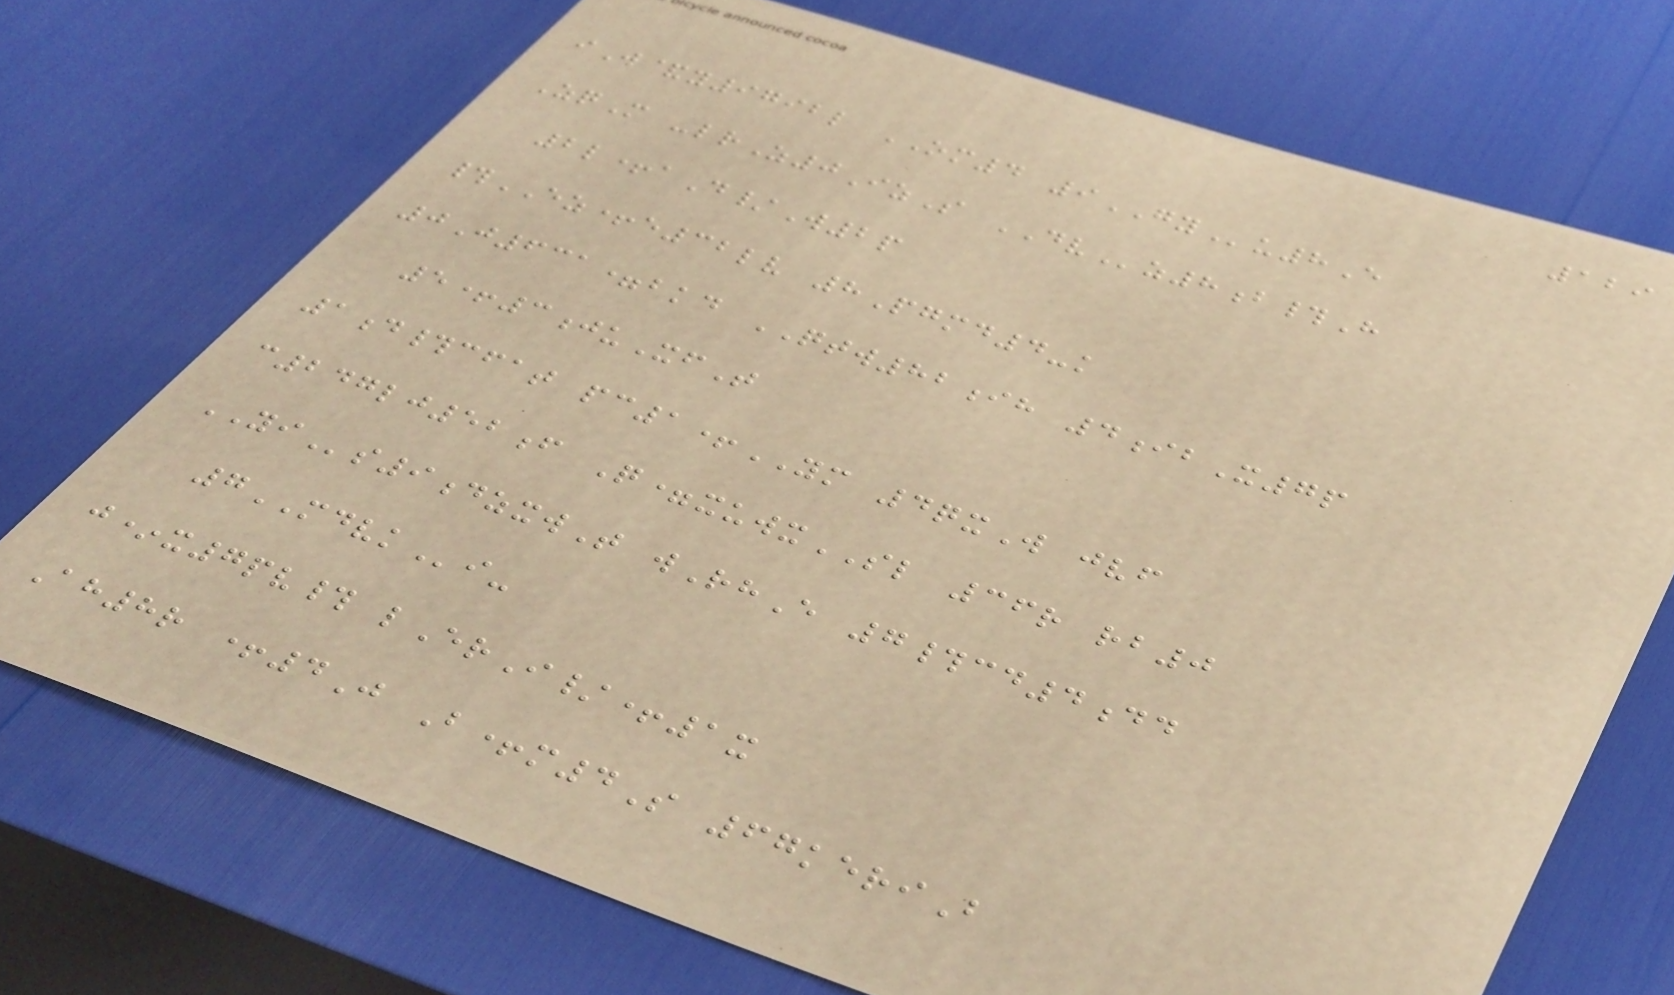129
iW&y9792l OM4 9GYu8E
ZqM -lrZ0IzS DVz8b#H
2l+aD/W2p
#EZ+e32lv 8Pgmd4-k
0J631=bkd QTW82ih 4ibX7p
5+3juXfT
1d#cfat pc1+YM 4qxW jvf
c247lj52f Q=xuwxSL 36r rb0
YIs9dzxwT wRhE 7#cd4dd
7MDVKi-
j*x7pv# lErI/+1x
Ah8r +4J B+m4S 67keriB
